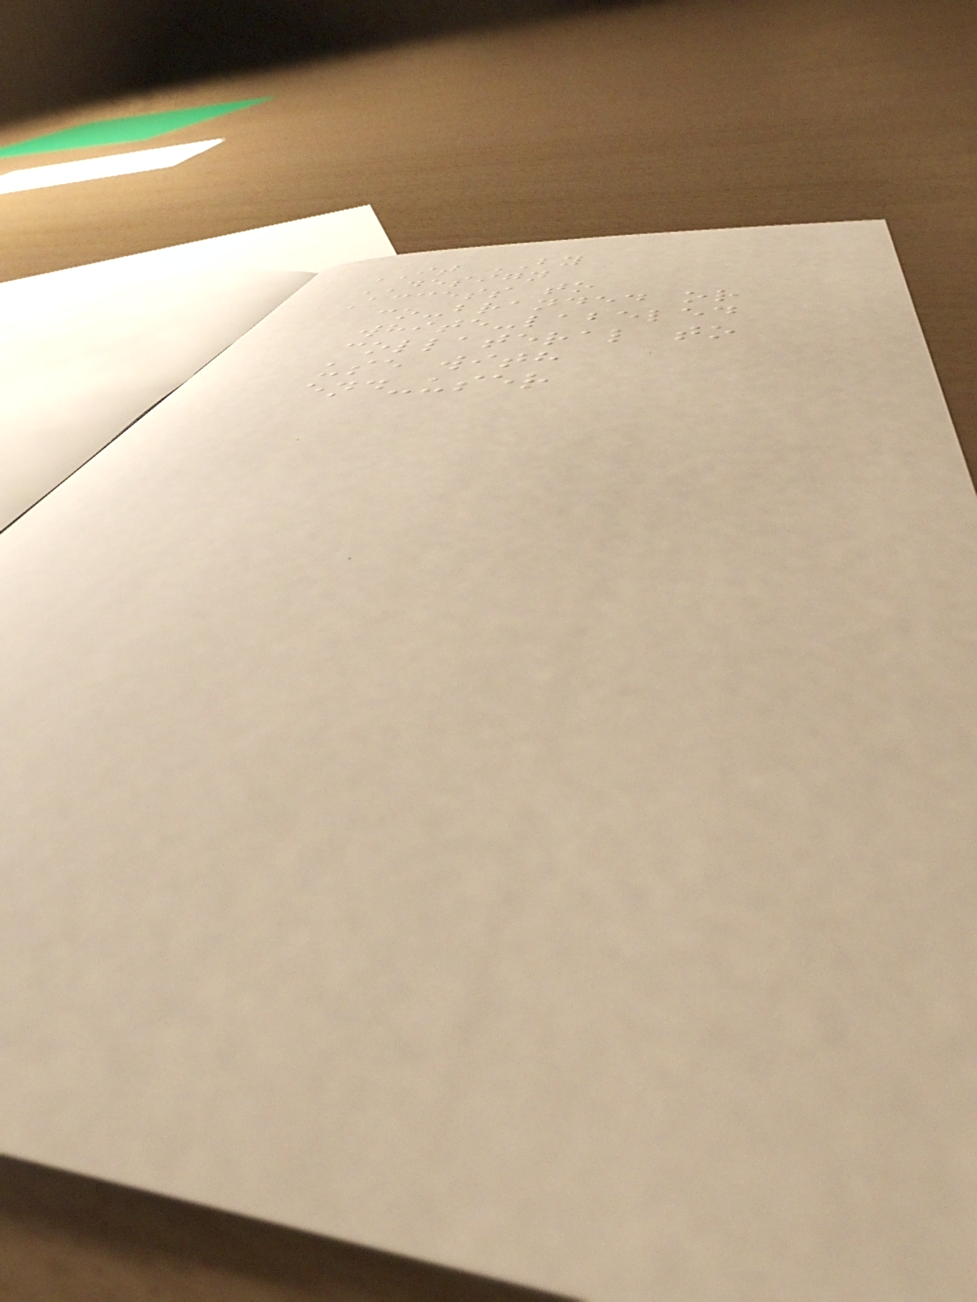IT BY
DESIGN
Access to
co-branded or
white-labeled
collateral to
use with
end-user
